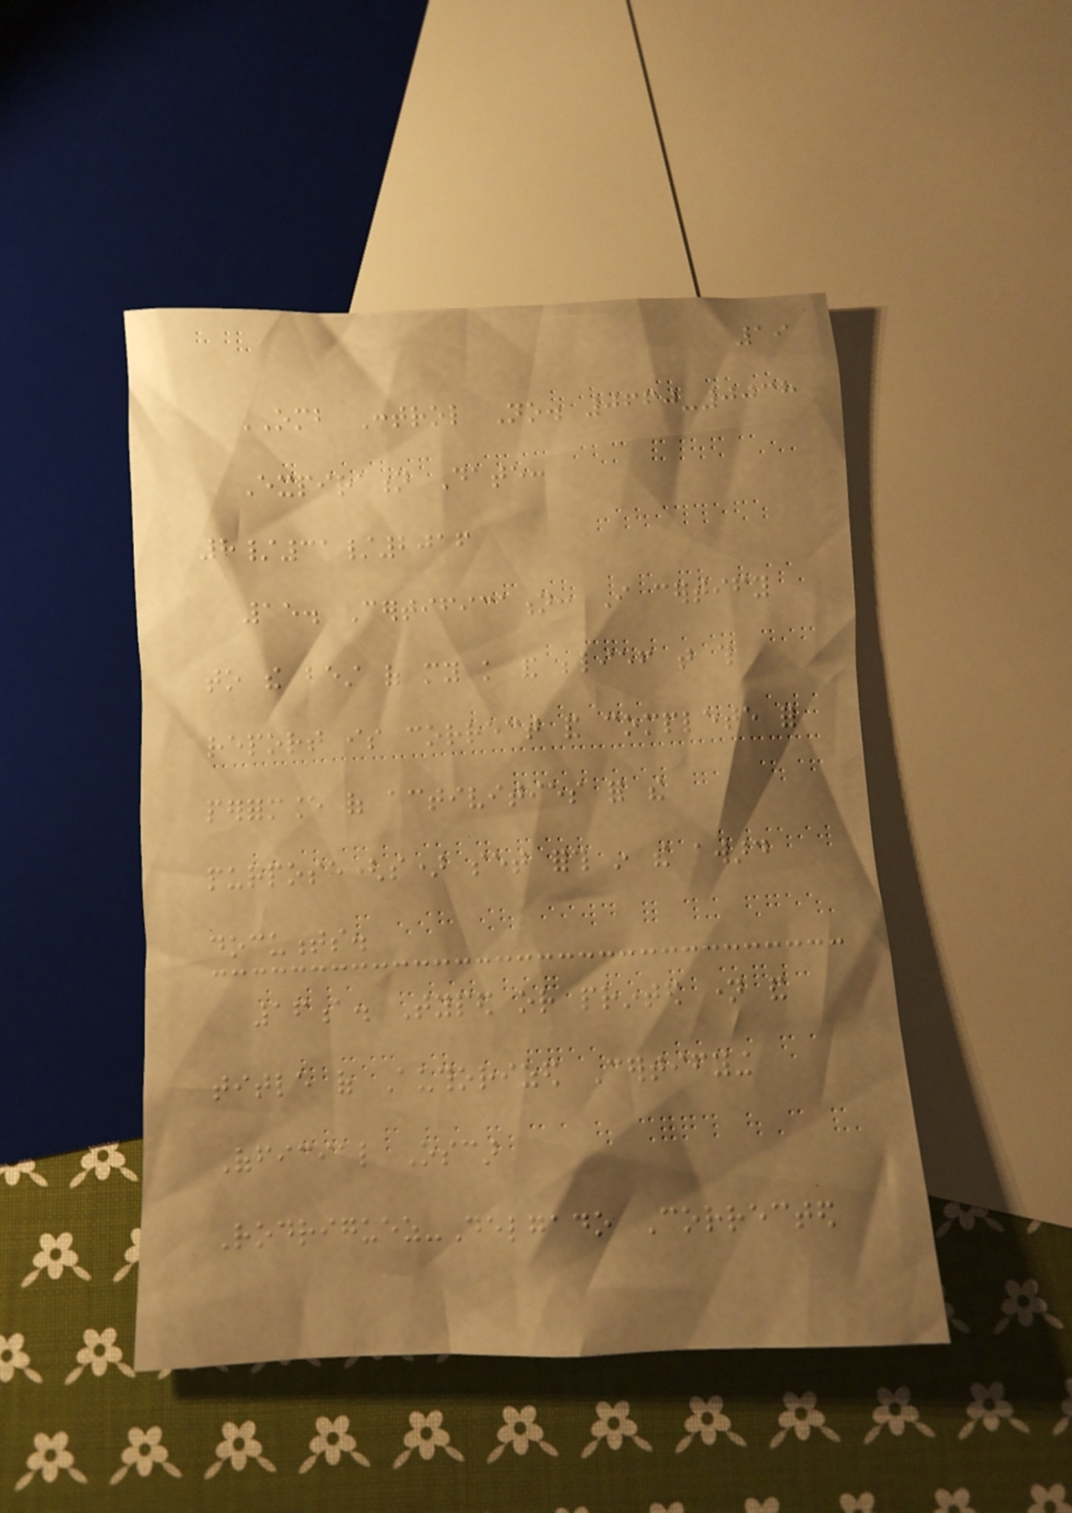19
OMB Control No. 0660-0038
Expiration Date:
8/31/2016
15. Certification: I certify
to the best of my knowledge and belief that this
report is correct and complete for
performance of activities for the
purpose(s) set forth in the award
documents.
16a. Typed or printed name and
title of Authorized Certifying
Official Oscar
Rodriguez-Delgado Corrected
